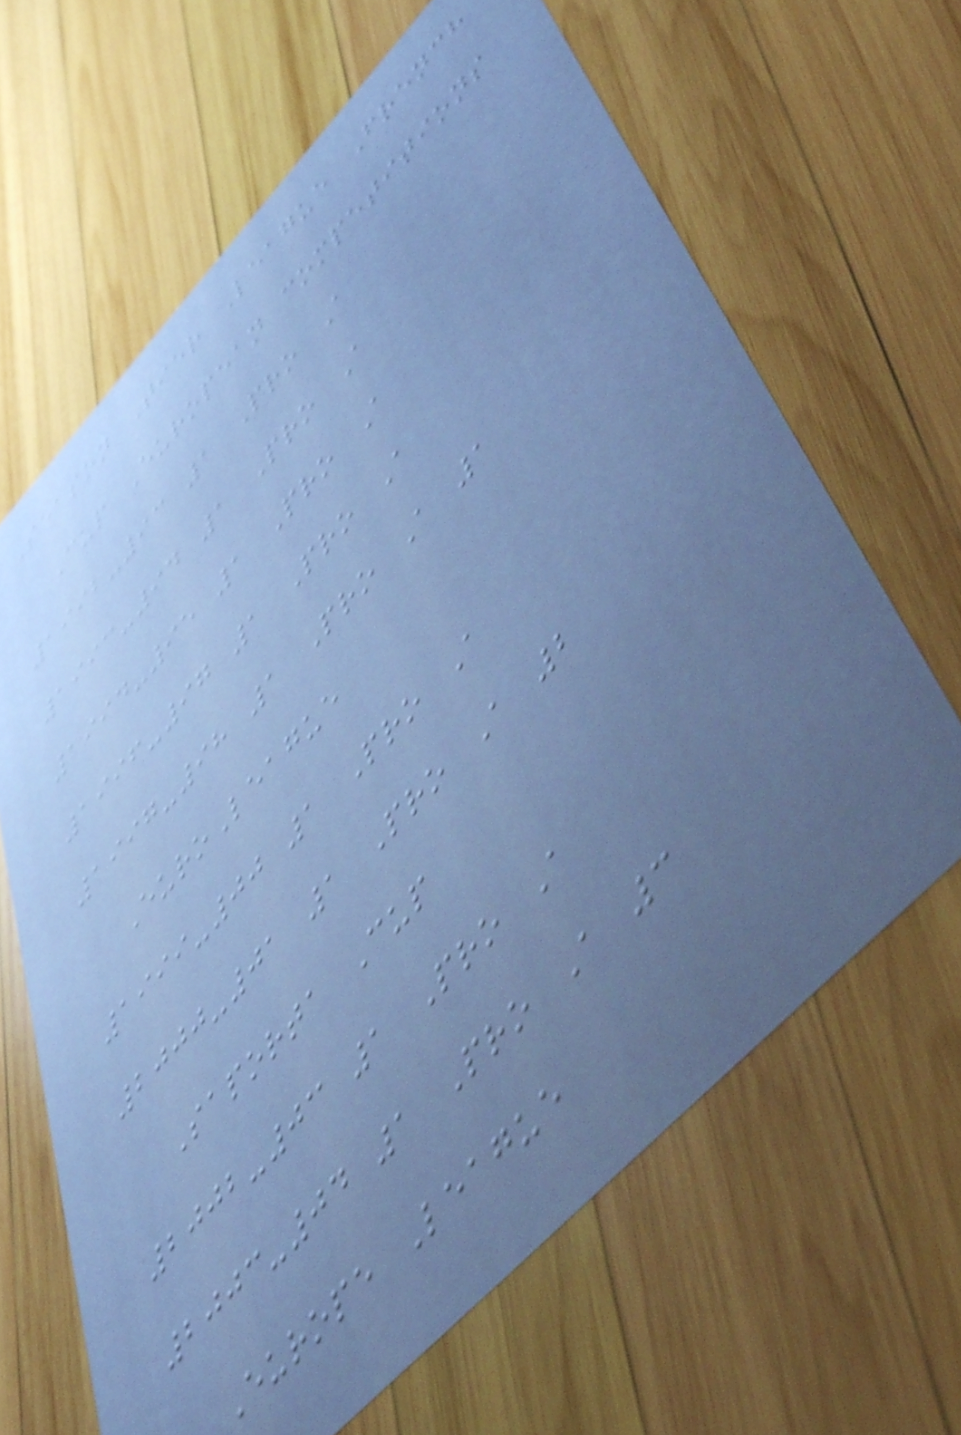Season Tier League French
Cup European competitions
1992-93 1 Pro A
1993-94 1 Pro A
1994-95 1 Pro A
1996-97 1 Pro A
1997-98 1 Pro A 1
EuroLeague
1999-00 1 Pro A
2000-01 1 Pro A 2
Saporta Cup
2002-03 1 Pro A
2003-04 1 Pro A 3
Europe League
